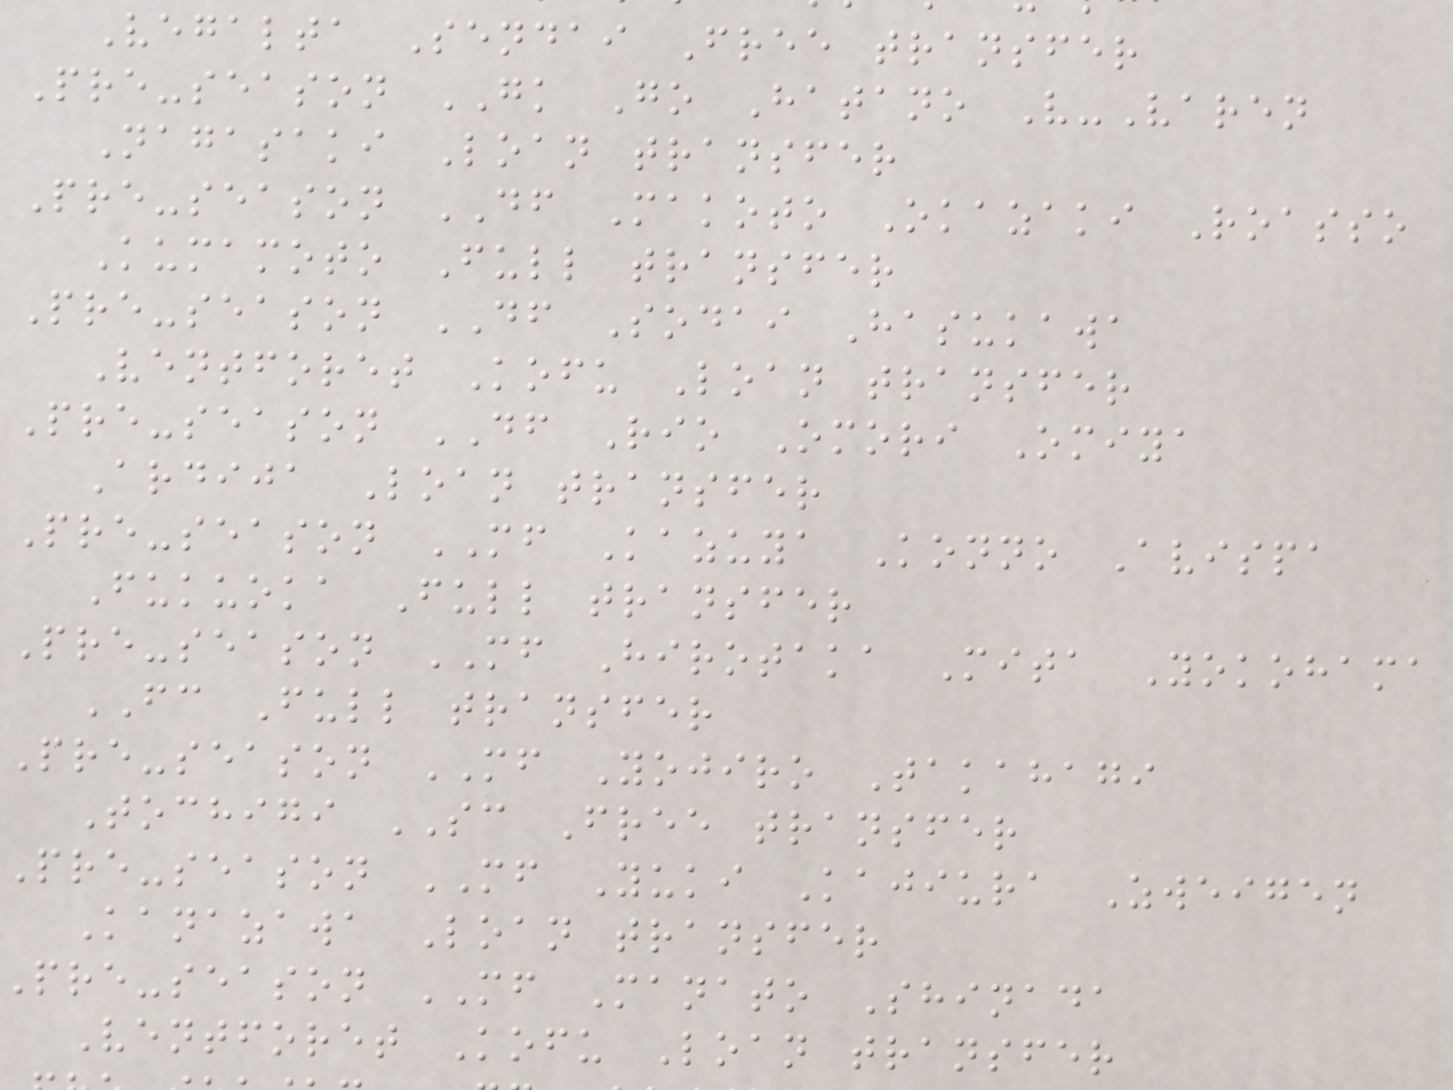Vegalta Sendai Free transfer
Pre-season GK Go Hatano V-Varen
Nagasaki Loan transfer
Pre-season DF Makoto Okazaki Roasso
Kumamoto Full transfer
Pre-season DF Sodai Hasukawa
Ventforet Kofu Loan transfer
Pre-season DF Rio Omori Omiya
Ardija Loan transfer
Pre-season MF Kazuya Konno Avispa
Fukuoka Full transfer
Pre-season MF Hirotaka Mita Yokohama
FC Full transfer
Pre-season MF Yojiro Takahagi
Tochigi SC Free transfer
Pre-season MF Yuki Kajiura Zweigen
Kanazawa Loan transfer
pre-season MF Manato Shinada
Ventforet Kofu Loan transfer
